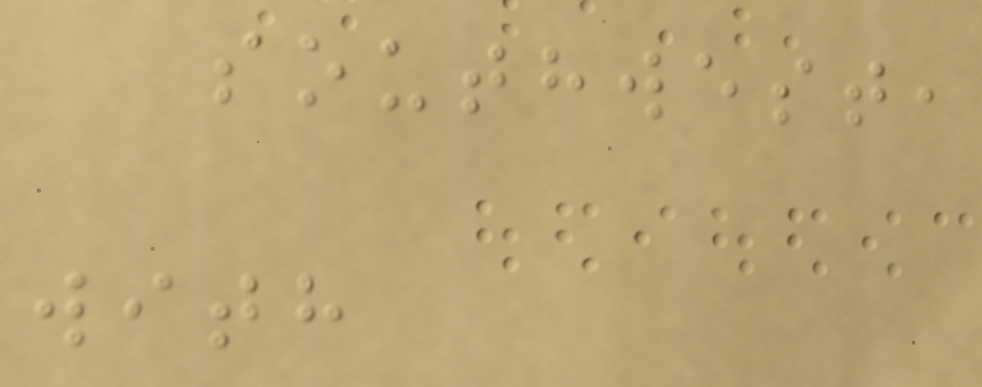southwest,
with
